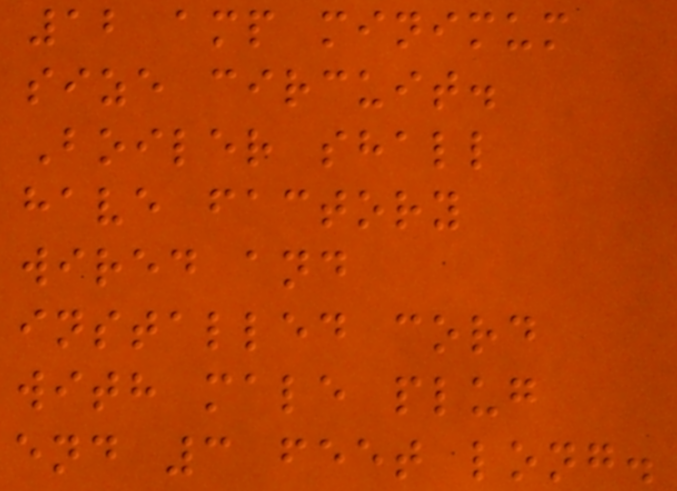12 amp minimum
size circuit.
Boiler shall
have factory
wired and
installed cord
with male plug
end 3 feet long.
